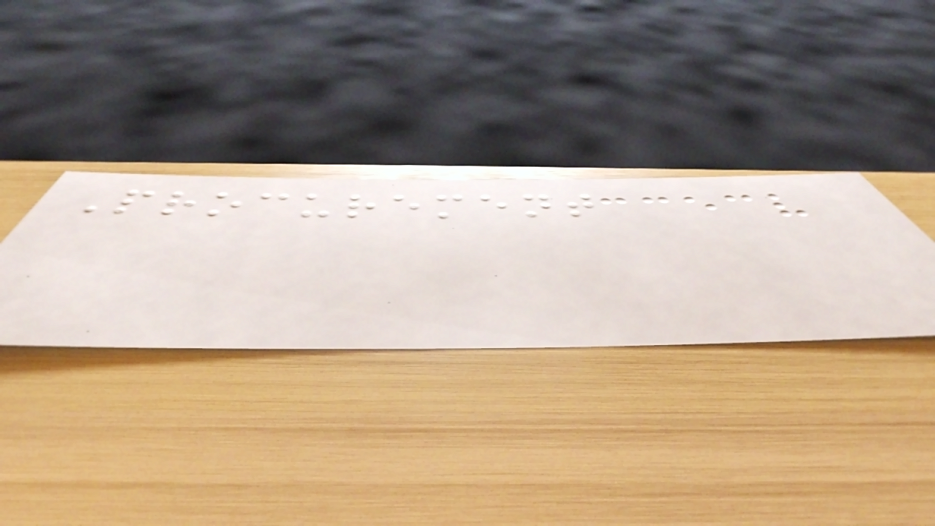Procurement
